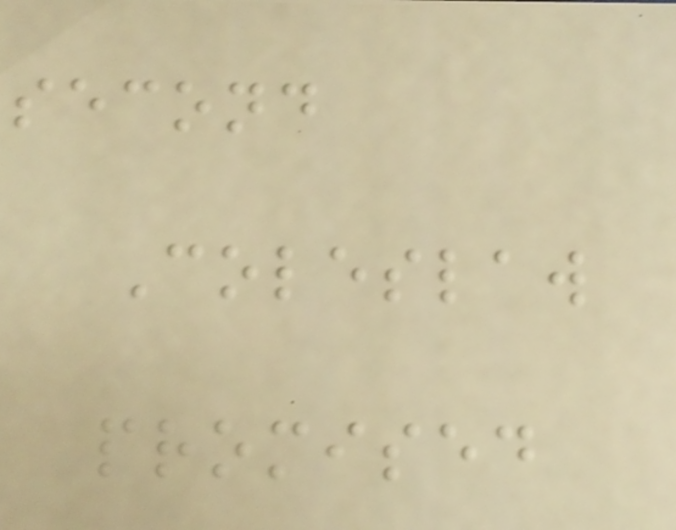second
Coleslaw
promised
